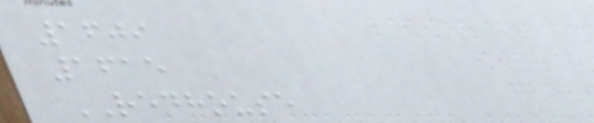1609
1615
REDHOUSE
